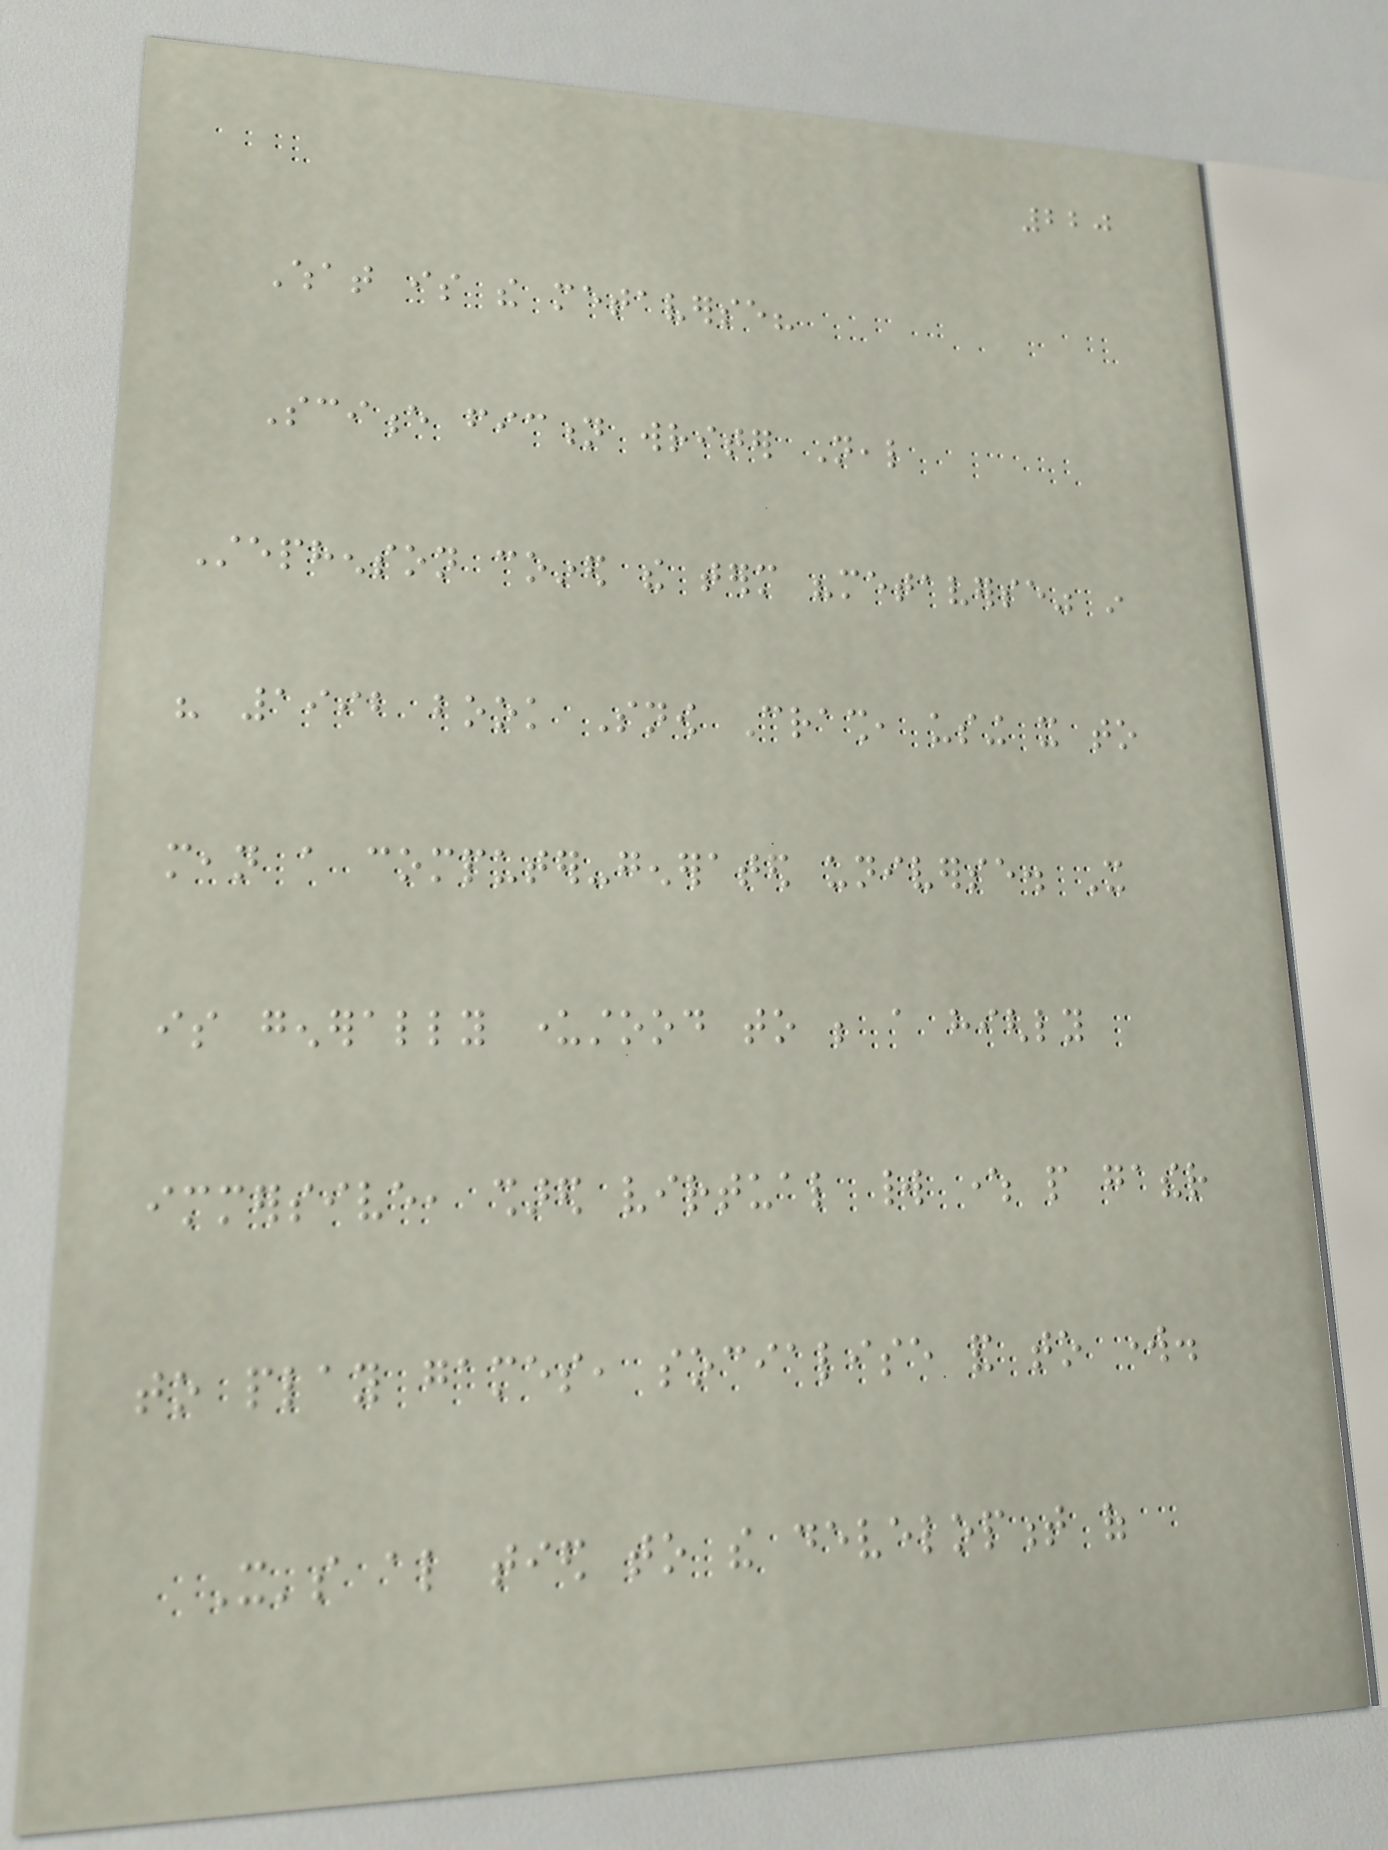220
What is the metaverse?
Science fiction writer Neal
Stephenson coined the term "metaverse" in
his 1992 book Snow Crash, using it to
mean a computer-generated universe. It
is generally understood to be a highly
immersive, shared virtual world where people gather
to play games, socialise and to work.
It's also tied to the development of
